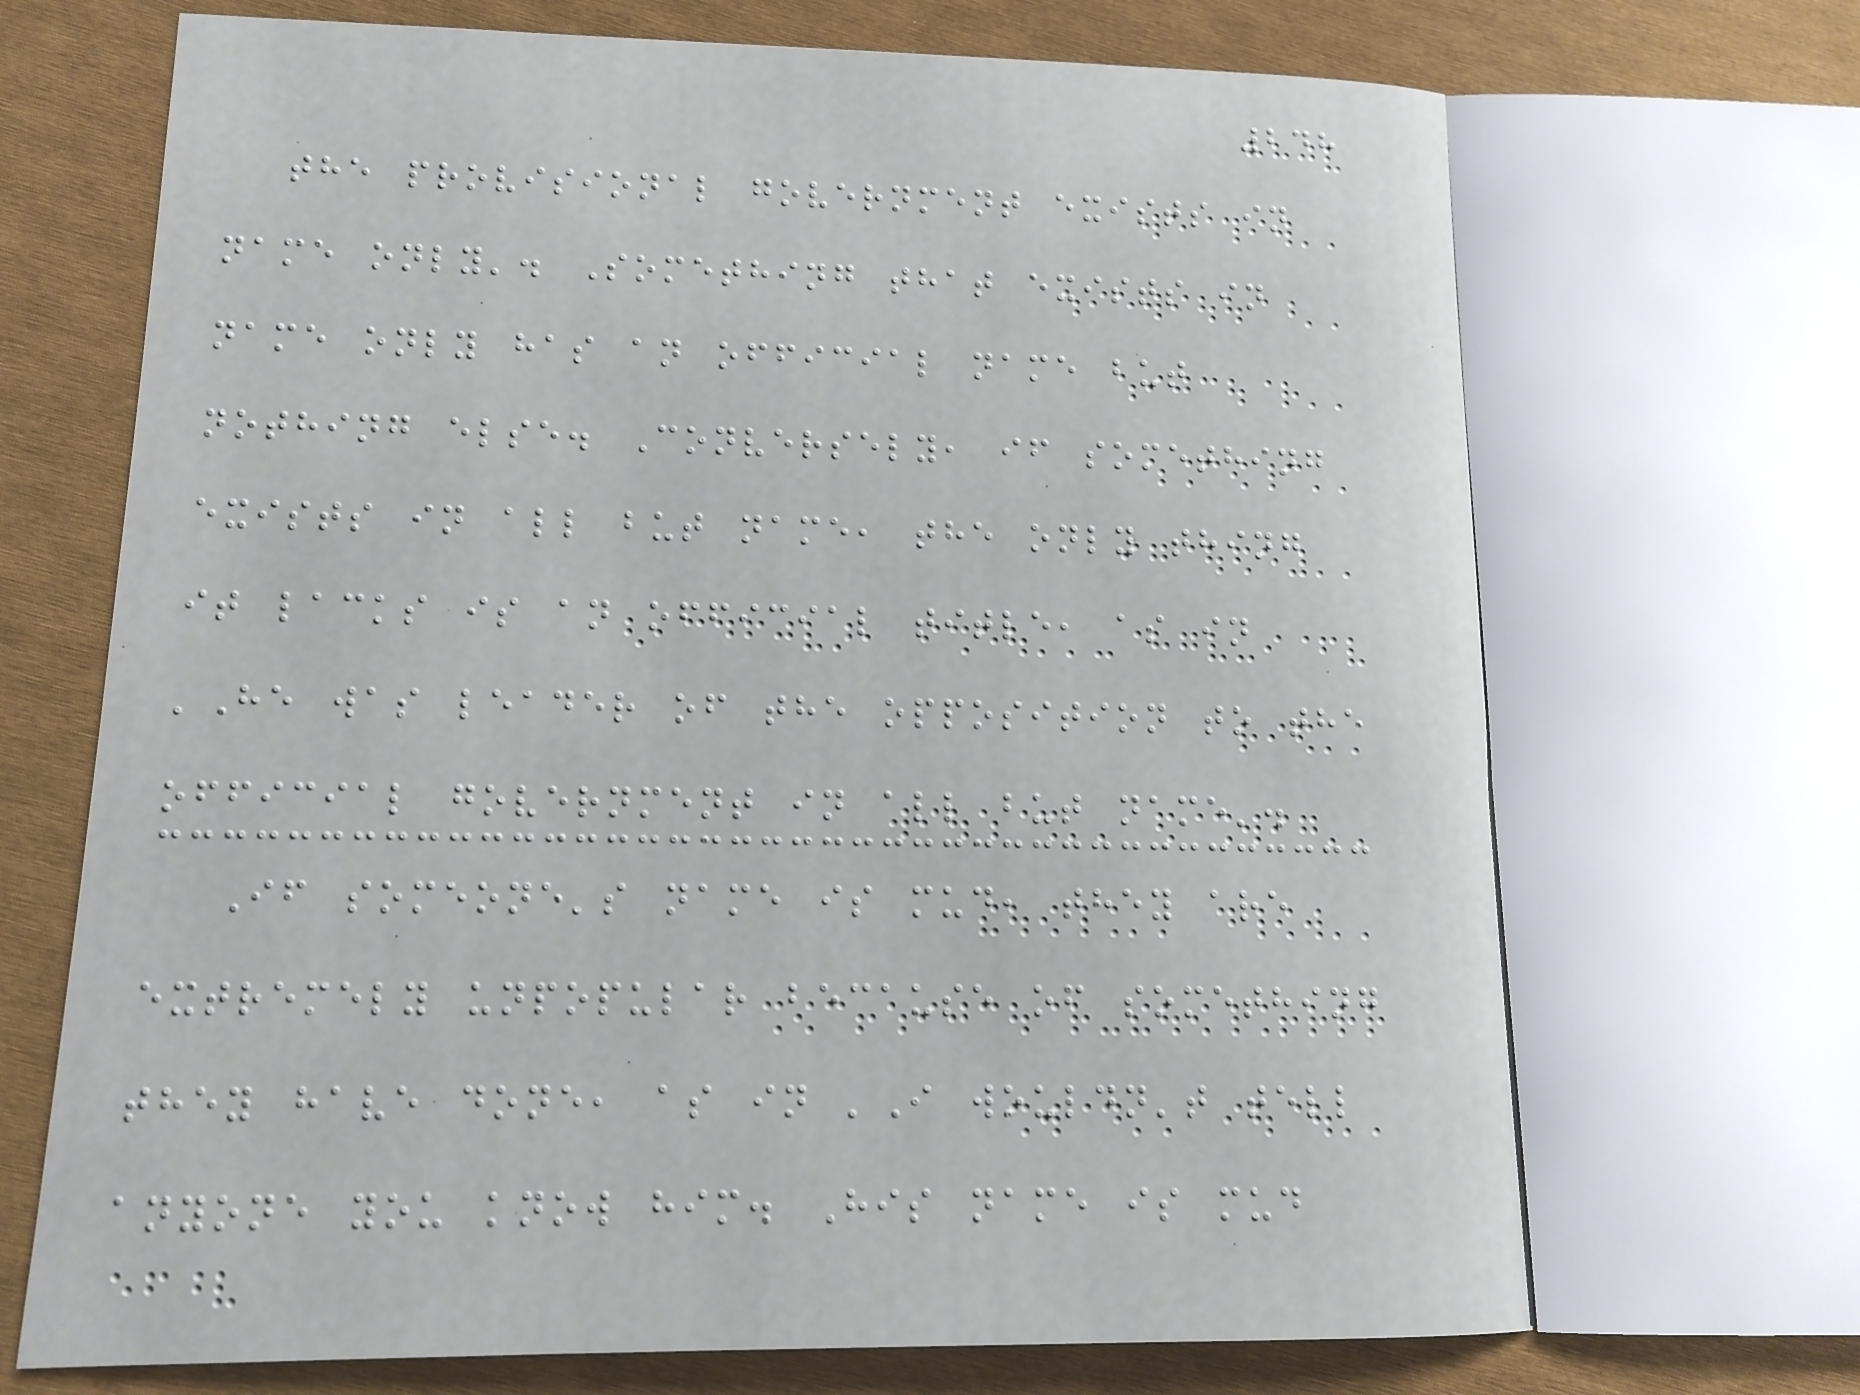248
the provisional government exists in
name only'. Something that exists in
name only has an official name but
nothing else. Conversely, if something
exists in all but name, the only thing
it lacks is an official title, as in
'He was leader of the opposition to the
official government in all but name'.
If someone's name is mud, they are
extremely unpopular because of something
they have done, as in 'I wouldn't tell
anyone you know him. His name is mud
